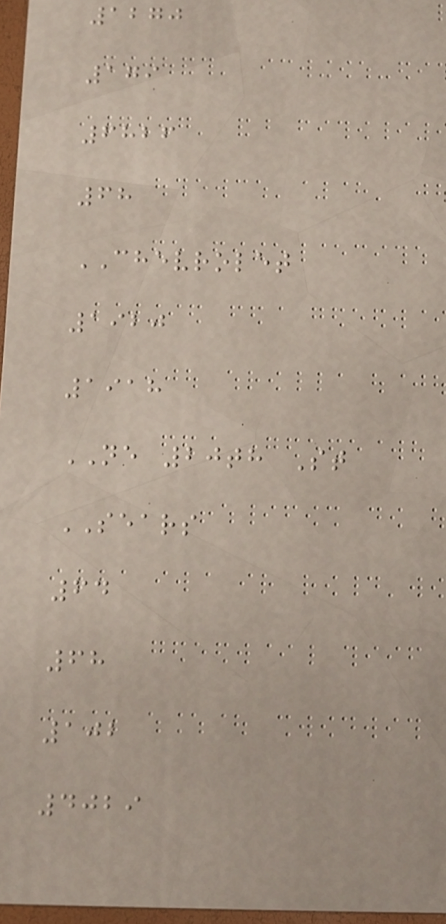1270
179
6826
68
CHEVROLET
1920
1918
NE 20th St
SEARS
64
68
102
4029
